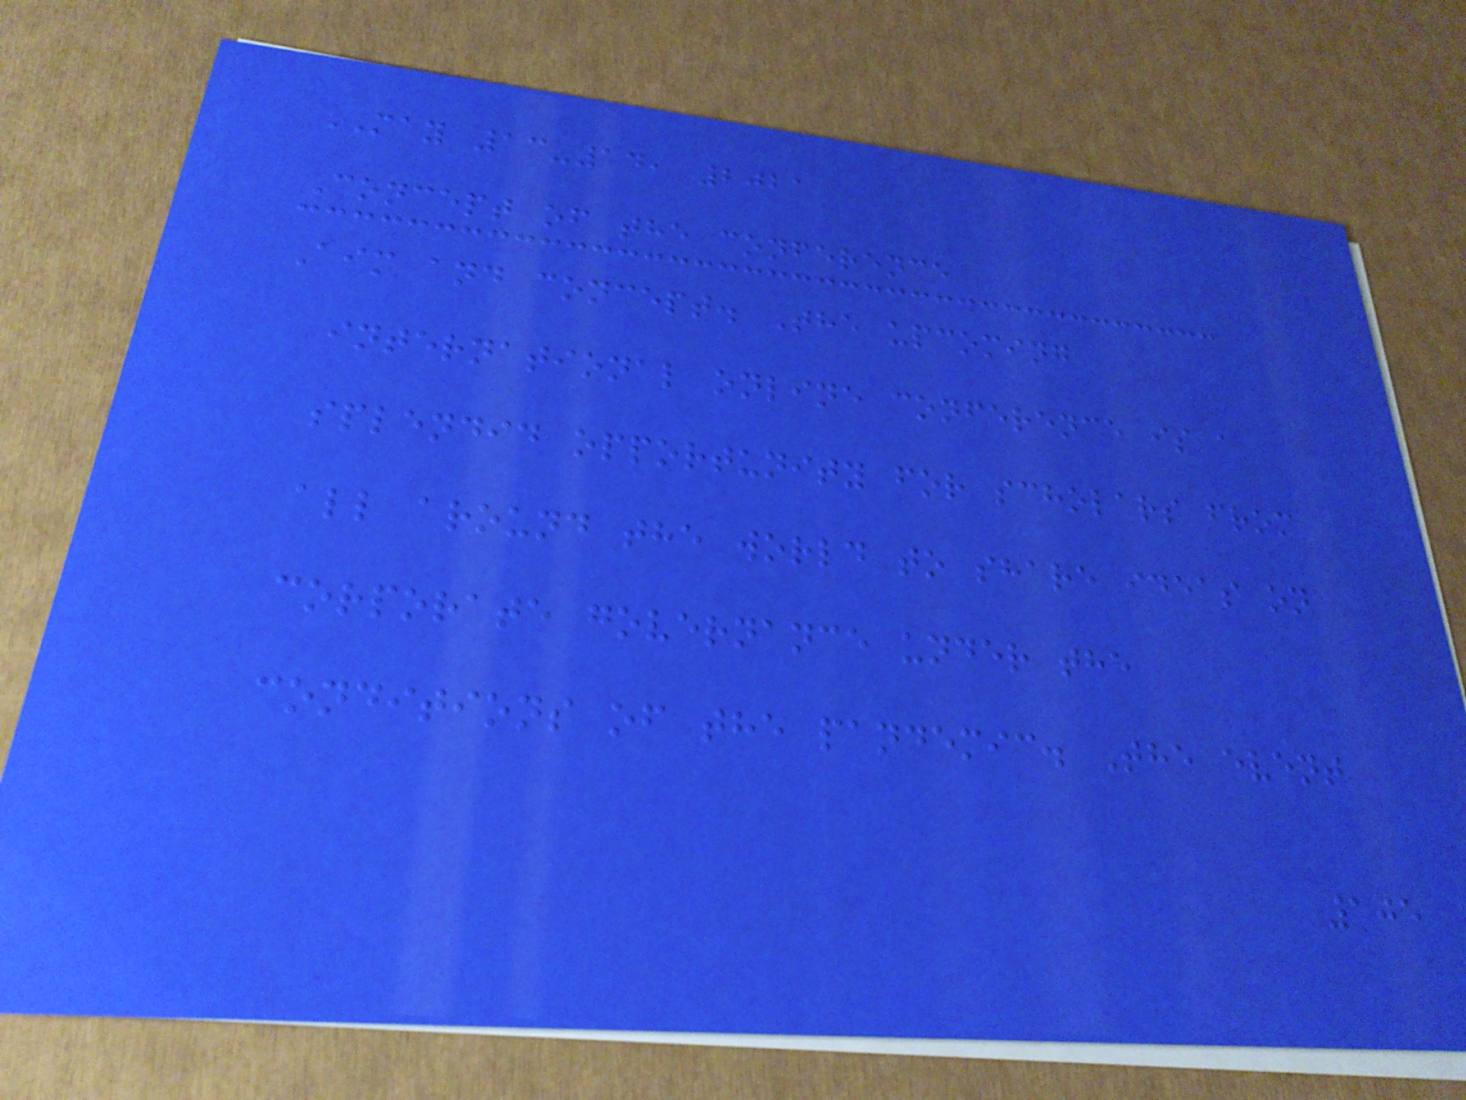MAY 13-14, 2021
Concept of the conference
Aim and concept. The upcoming
international online conference is a
splendid opportunity for scholars from
all around the world to share ideas on
corporate governance under the
conditions of the pandemic. The event
105
